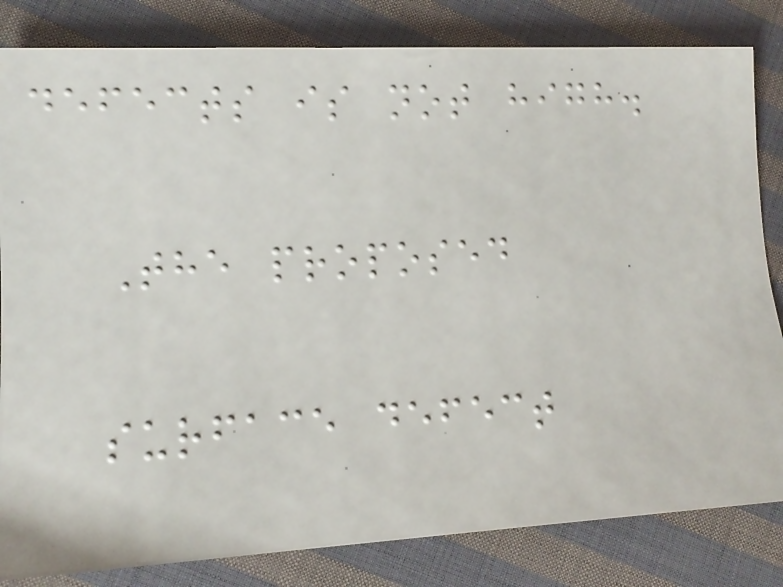defects is not high.
The proposed
surface defect
